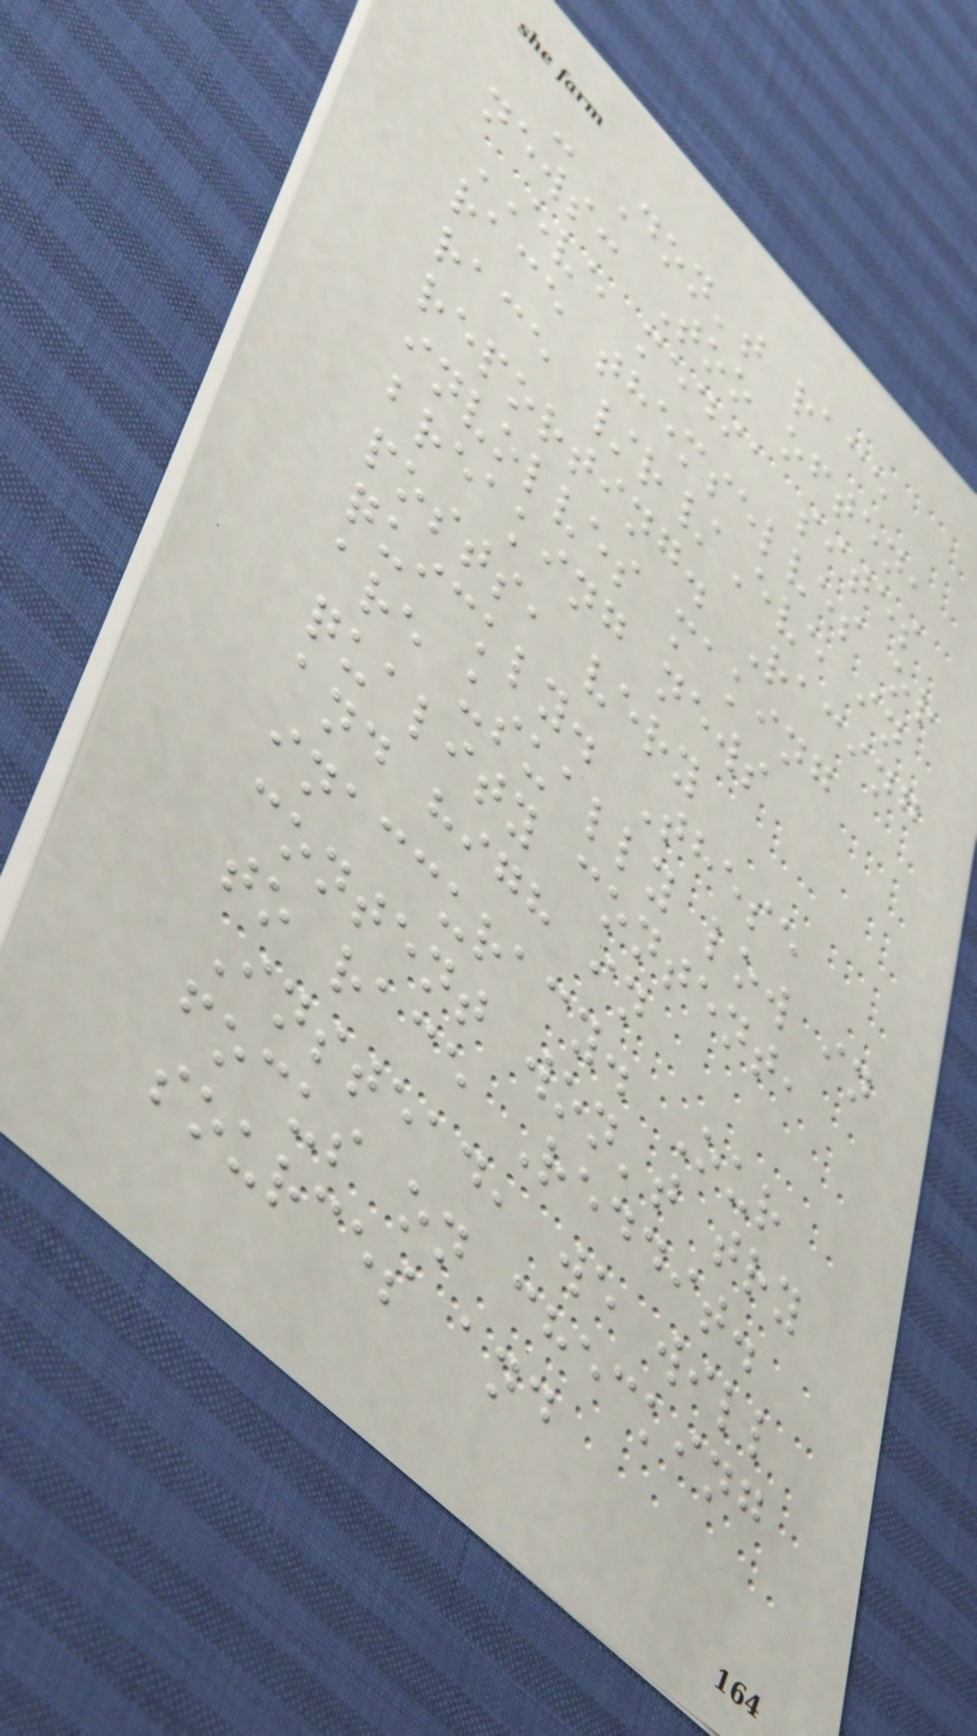- Don't race
news: Too often,
EVE media sites
race themselves or
race /r/Eve in
reporting. Racing
involves making
breaking news
posts, very
quickly. These
are usually low in
quality content,
and high in
inaccuracy. Our
content won't try
to race Reddit.
Instead, we will
focus on checking
sources and
